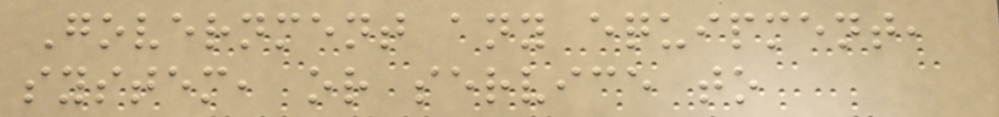Government any equipment,
system, or service to
